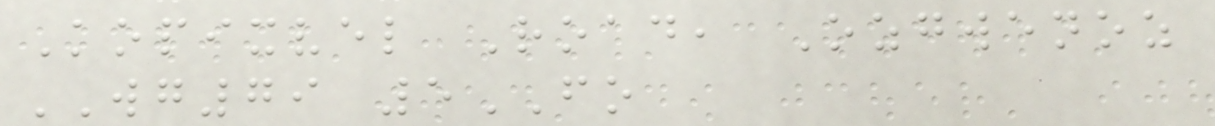Kopixvel Road, Ozgwenoz
WG79 5FO
